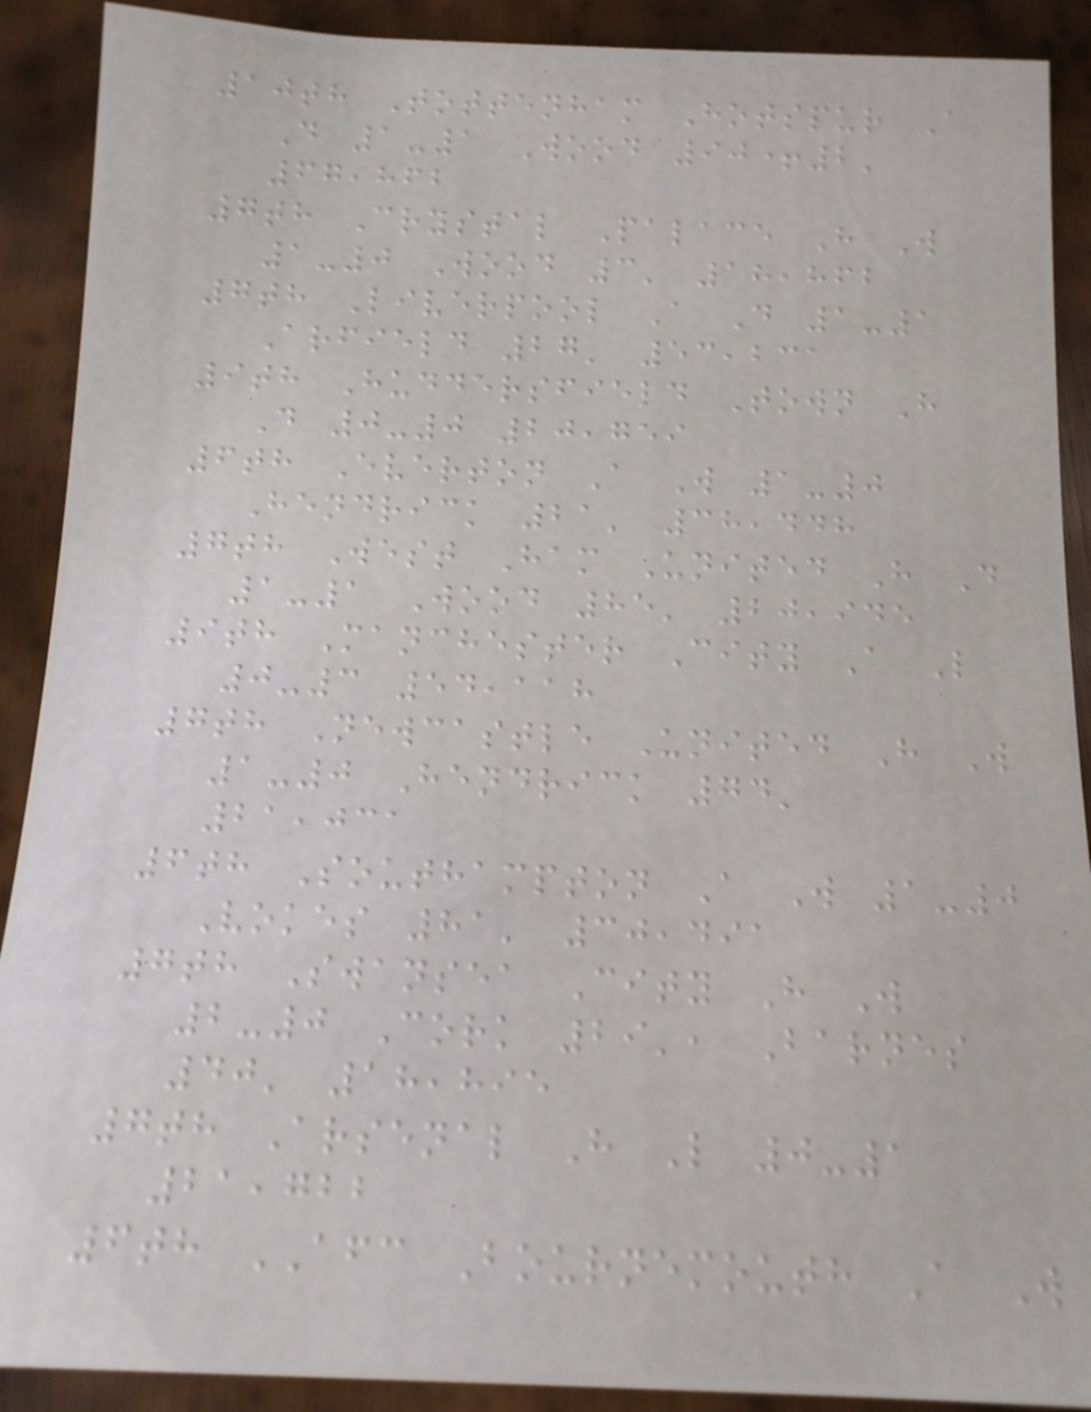10th Tottenham Hotspur A
D 1-1 Wood 90+2'
67,862
7th Crystal Palace H W
1-0 Wood 3' 18,862
7th Liverpool A D 1-1
Arfield 27' 53,231
9th Huddersfield Town H
D 0-0 20,759
6th Everton A W 1-0
Hendrick 21' 38,448
7th West Ham United H D
1-1 Wood 85' 20,945
9th Manchester City A L
0-3 54,118
7th Newcastle United H W
1-0 Hendrick 74'
21,031
6th Southampton A W 1-0
Vokes 81' 30,491
7th Swansea City H W
2-0 Cork 29', Barnes
40' 18,895
7th Arsenal H L 0-1
21,722
6th AFC Bournemouth A W
